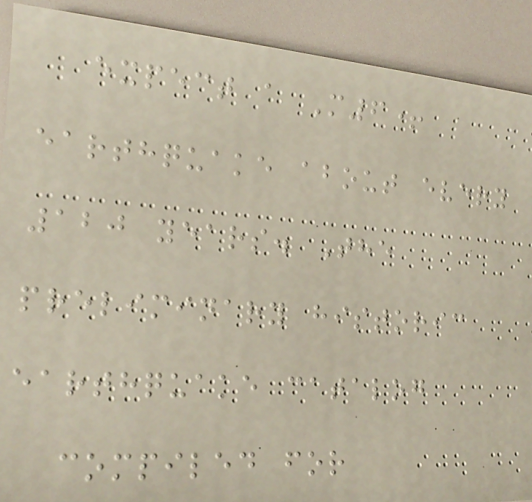expect a M6+
earthquake about every
120 years. The
preliminary historic
earthquake catalog
compiled for
